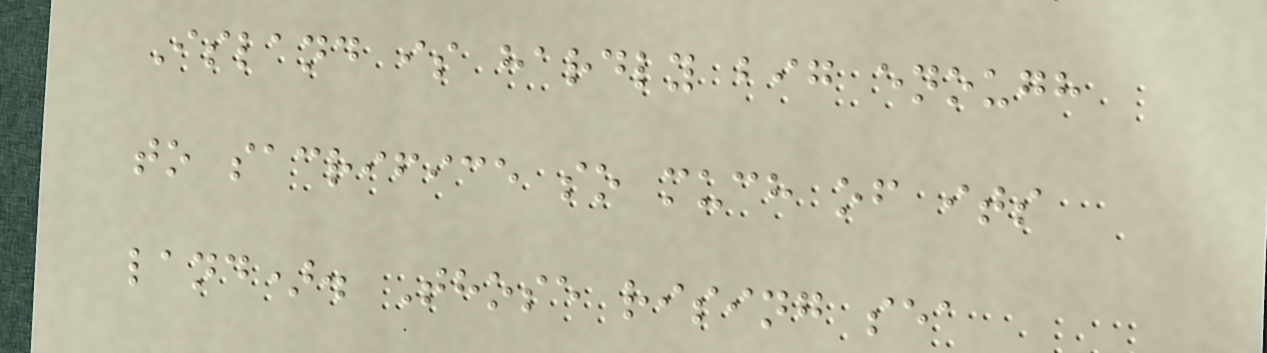Island is hardly big enough
to sacrifice so much of its
land). Those rising sea
